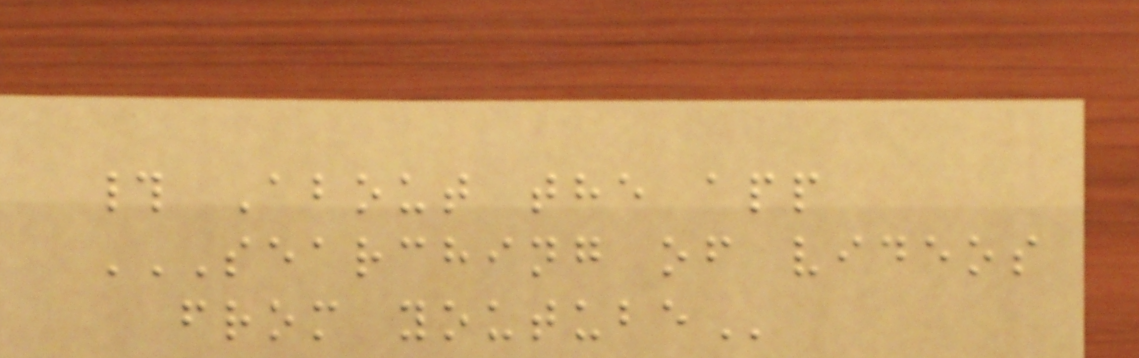# About the app
SEARCHING OF VIDEOS
FROM YOUTUBE
